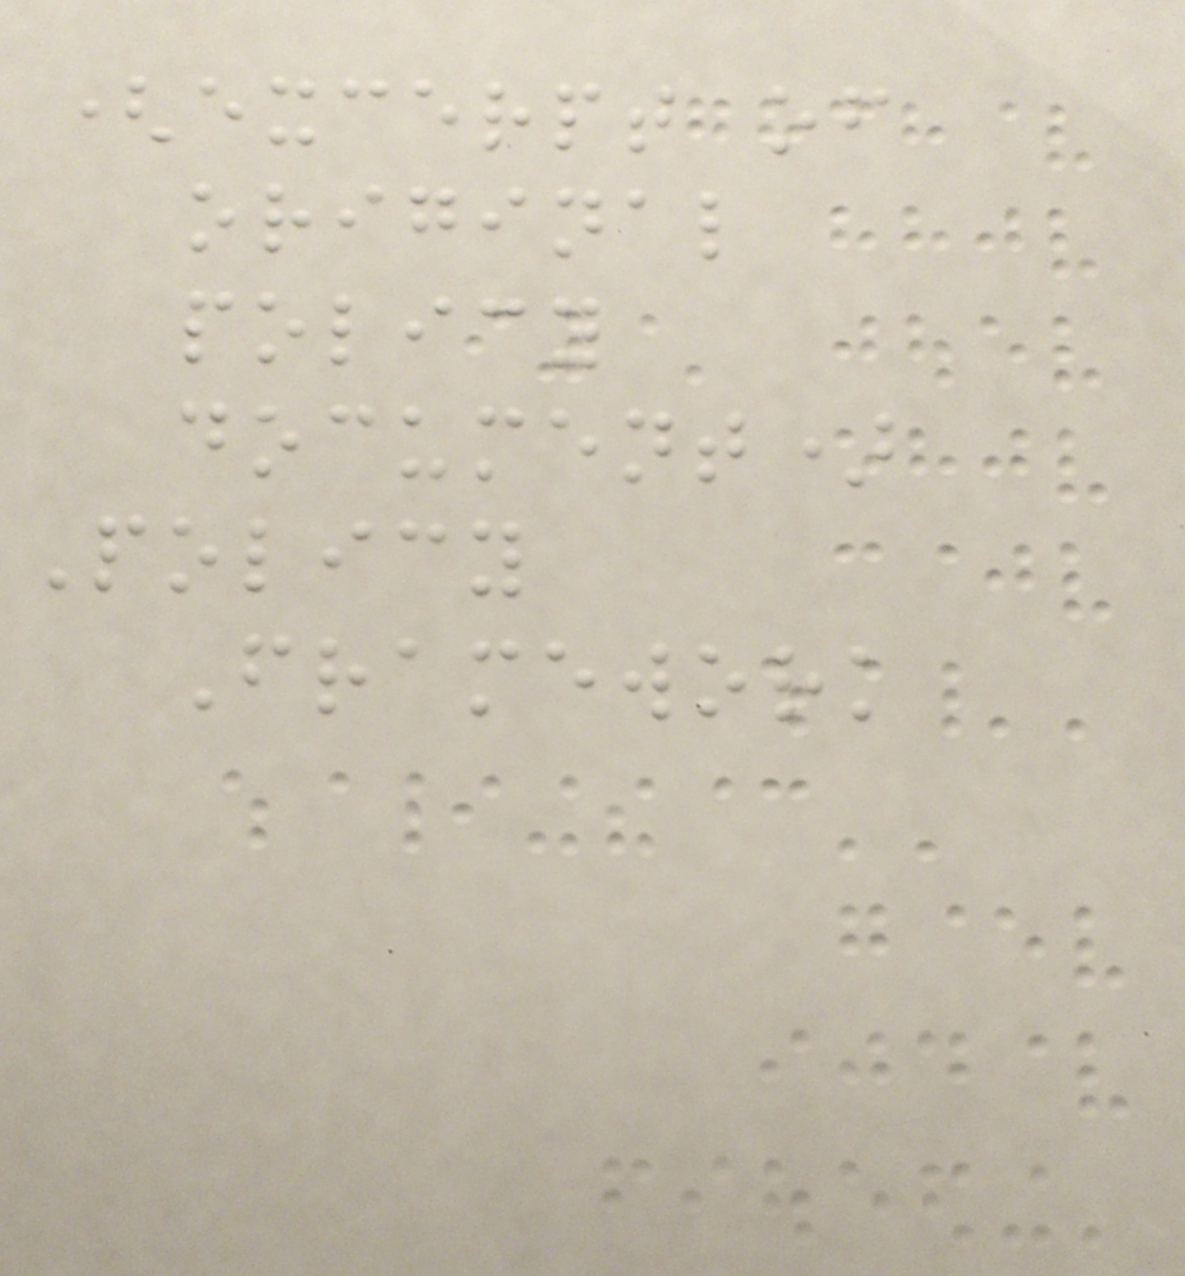(excerpt of
original
policy
document)
Policy
Framework
